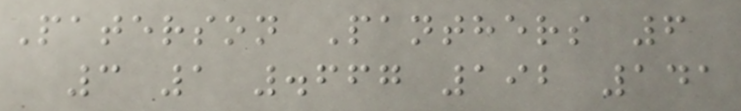Paterson Panthers 6
3 1 .667 192 141
